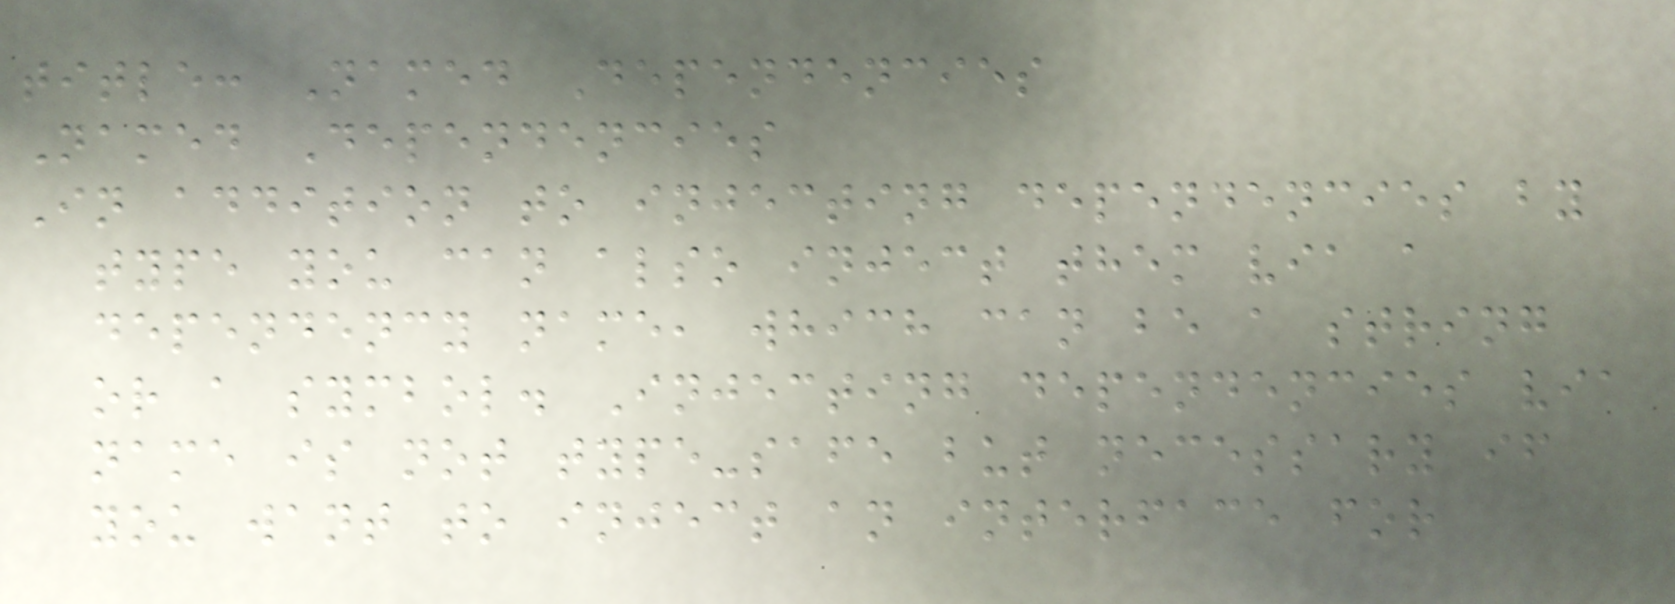title: Named Dependencies
Named Dependencies
In addition to injecting dependencies by
type you can also inject them via a
dependency name, which can be a string
or a symbol. Injecting dependencies via
name is not type-safe but necessary if
you want to inject an interface for
